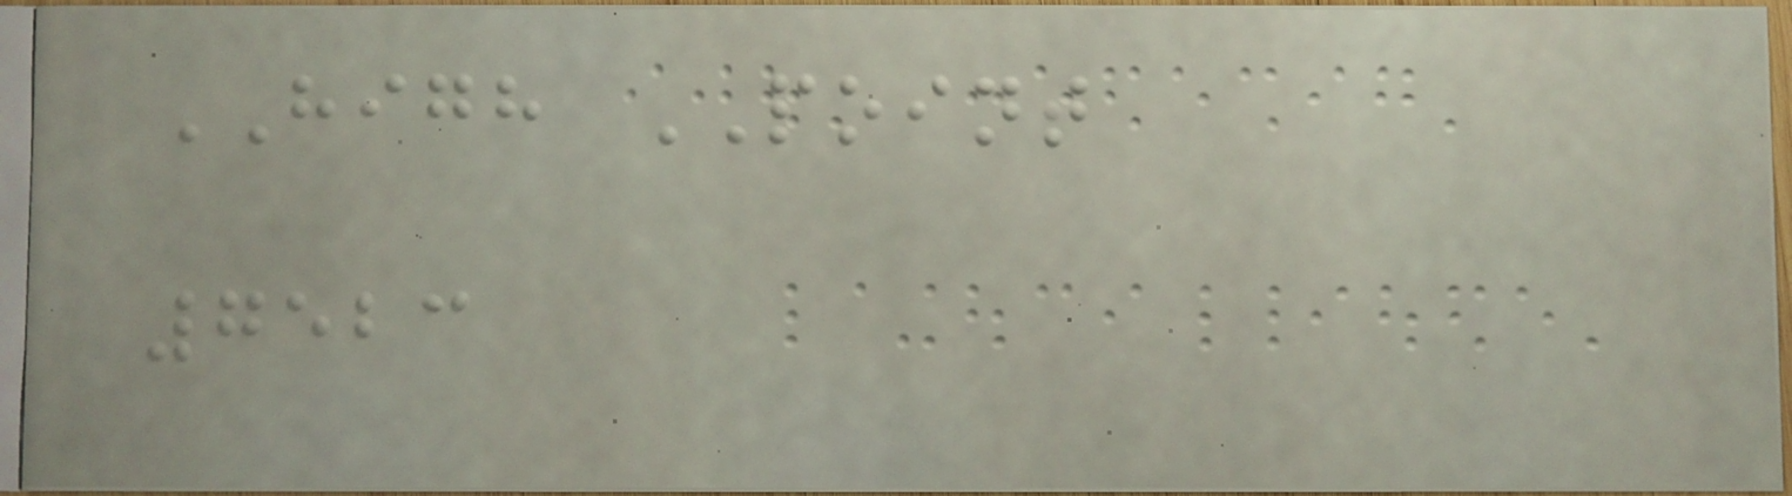HIGH POINT
7523
